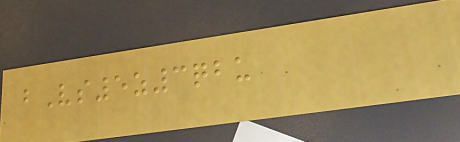bVs5z3qbu
